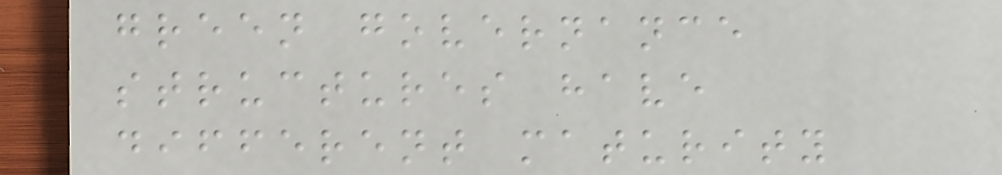green governance
structures have
different maturity
